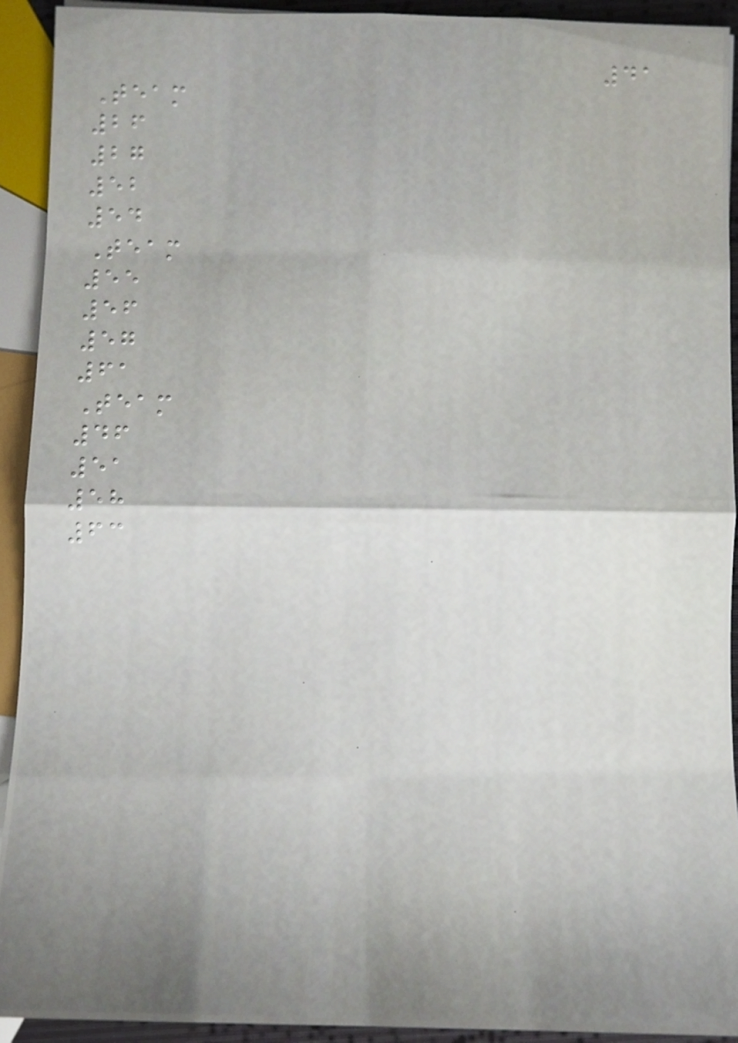41
Team
26
27
52
54
Team
55
56
57
61
Team
46
51
58
63
